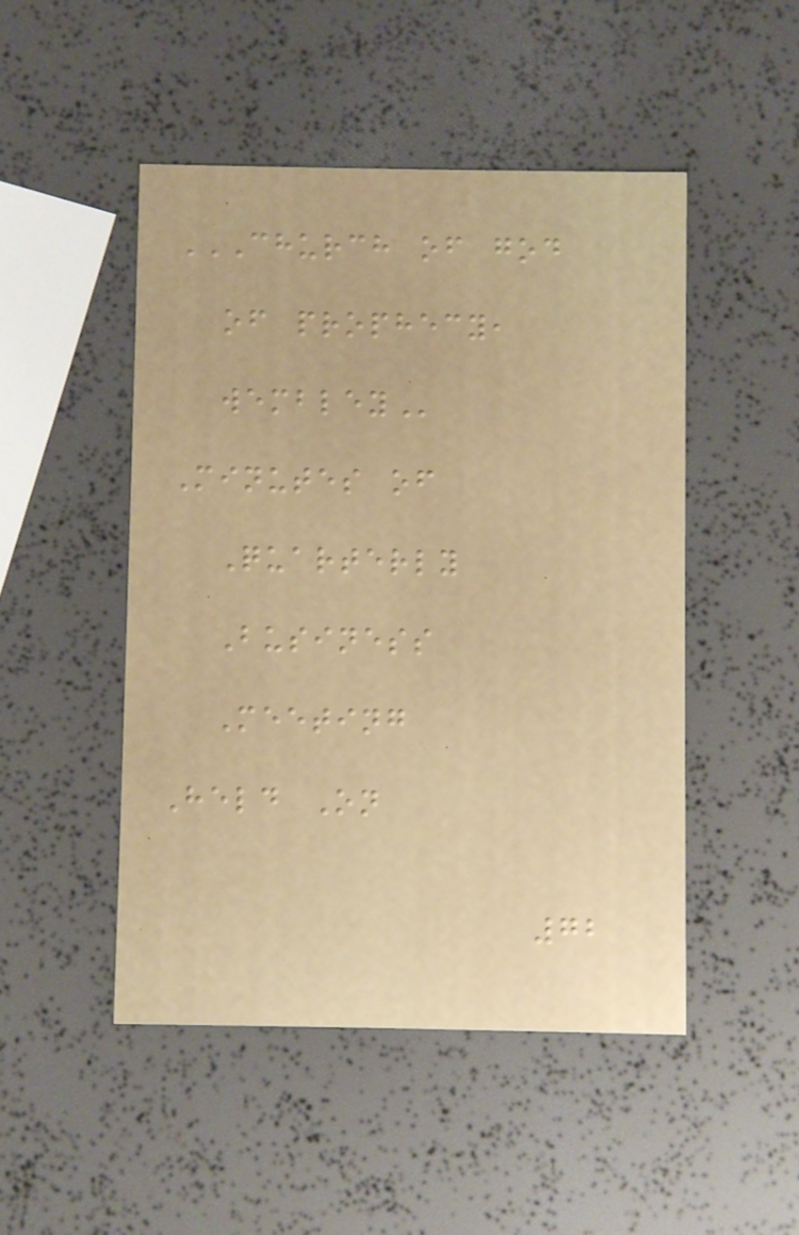CHURCH OF GOD
OF PROPHECY,
WEMBLEY
Minutes of
Quarterly
Business
Meeting
Held On
72
